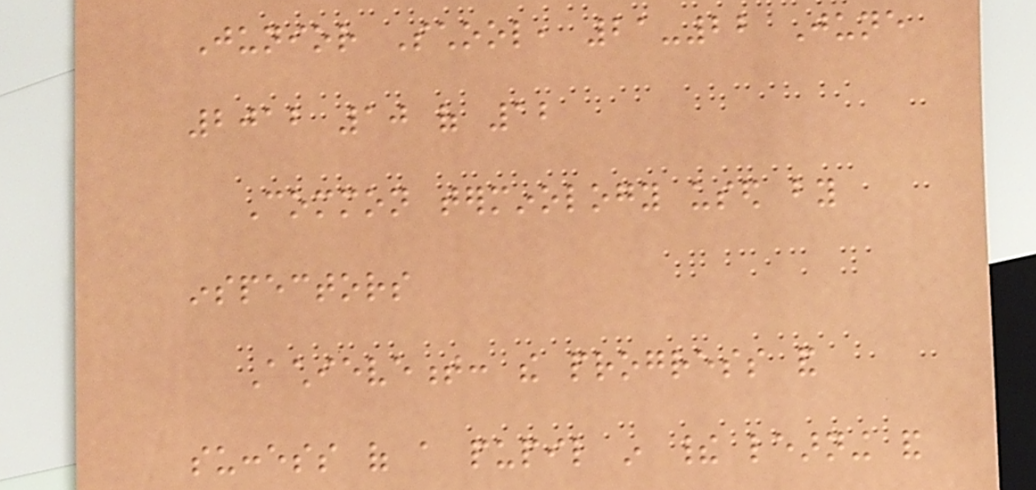Junior School, 21-22 June
2012 10 of 12
Common terminology used by
inspectors
Achievement: the progress and
success of a pupil in their learning and
